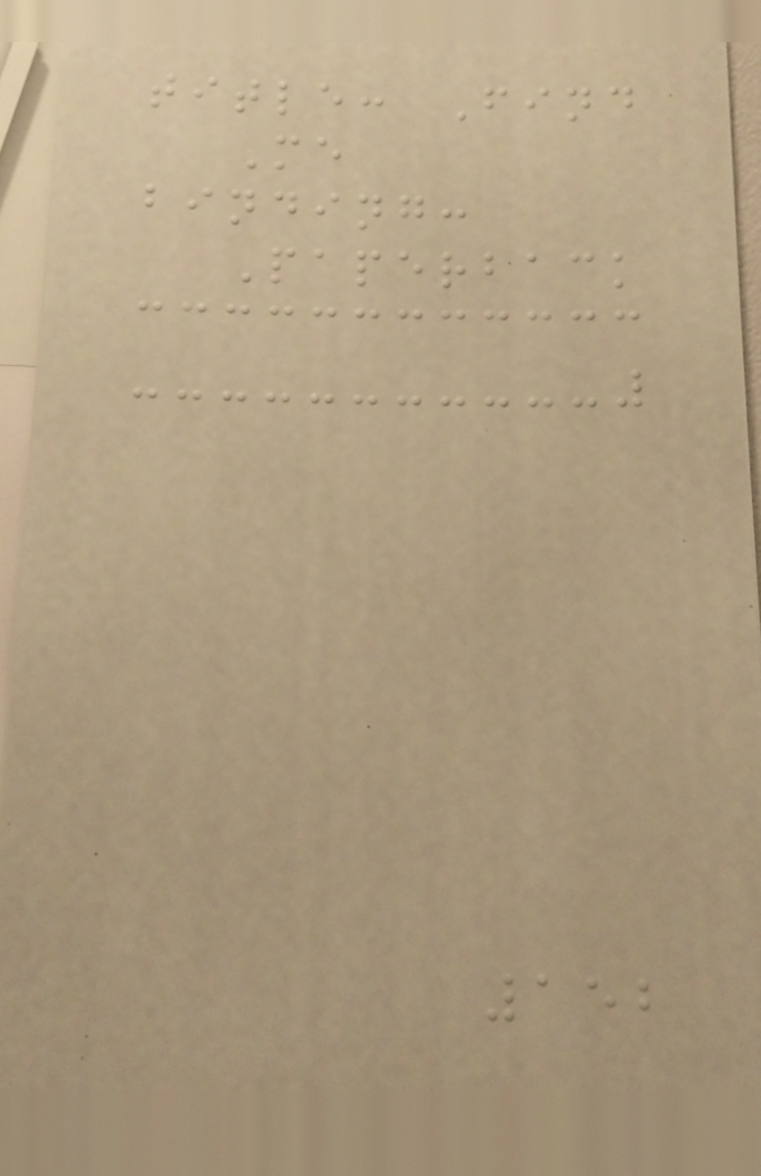title: Find
Me
binding:
Paperback
152
